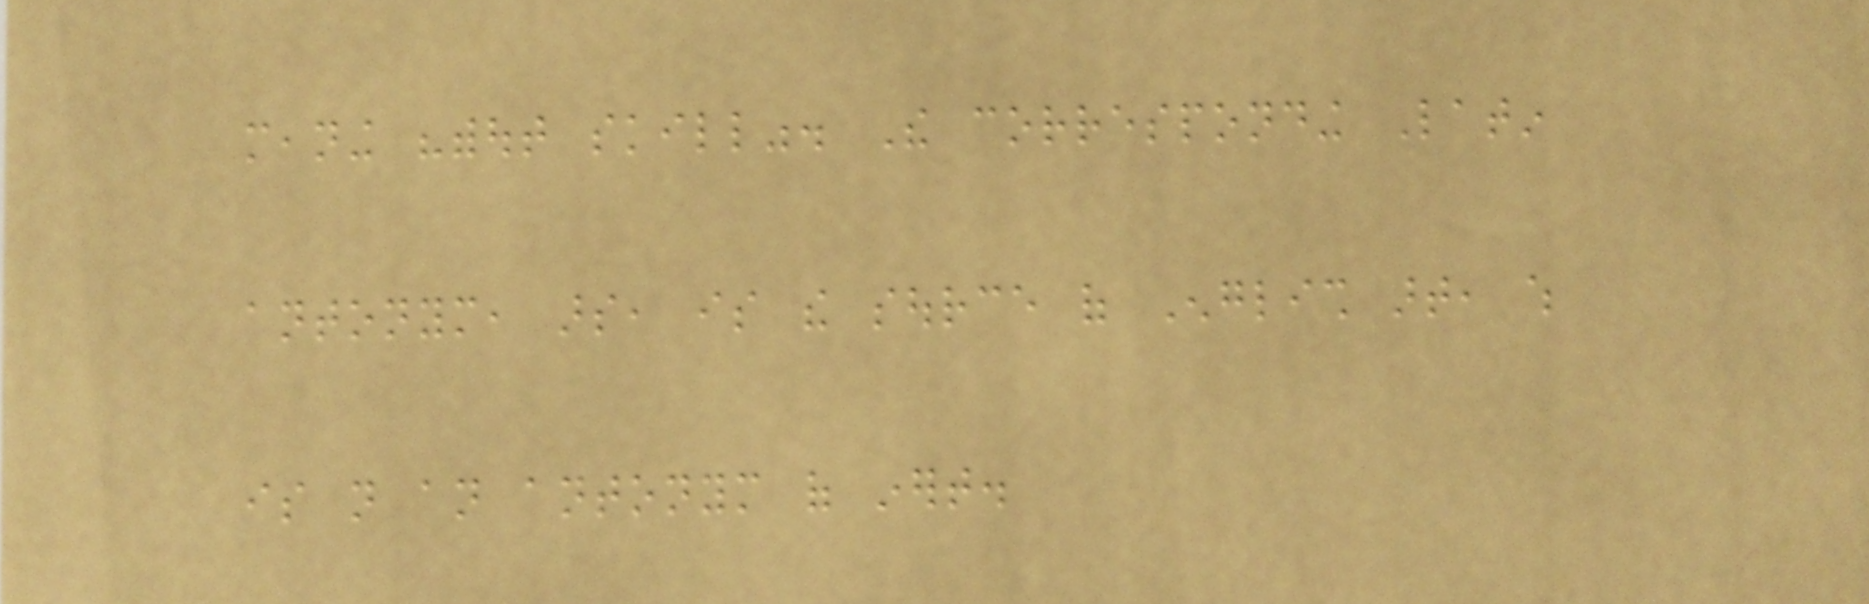meaning "without skill". The corresponding Latin
antonym, ars, is the source of English art, which
is not an antonym of inert.
